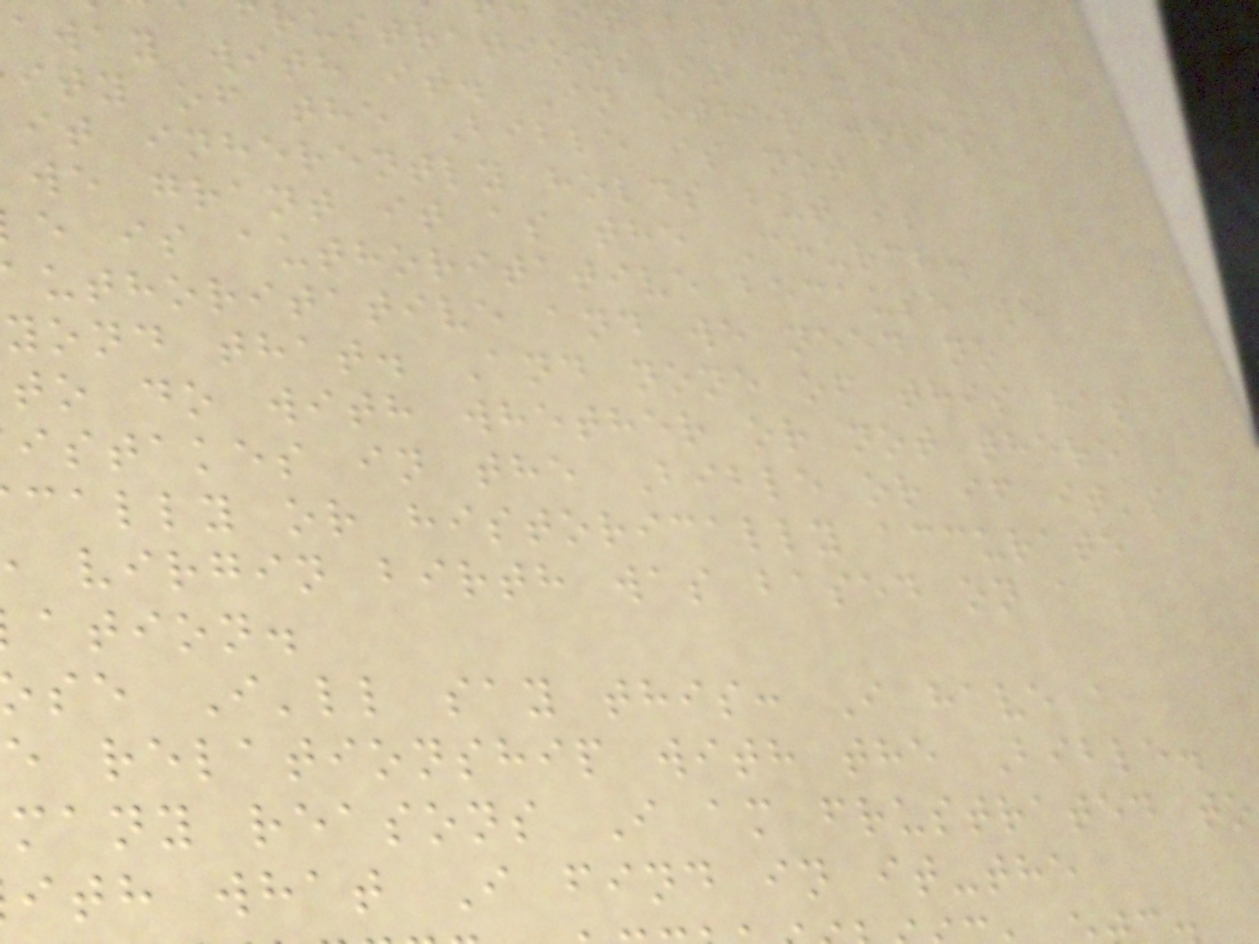it but never,
rustrations it may cause
away with it. In other words,
ity of the Bible is not
it inherently holds but is
we grant it as the Church.
e is authoritative because we
uthoritative and we need no
yond that. And none of this has
to do with whether or not there
istakes in the Bible or if it's
cally or historically accurate
virgin birth was based on a
ation.
se I'll say this: I have a
e relationship with the Bible.
many reasons I am frustrated to
ith what I find in it-the
